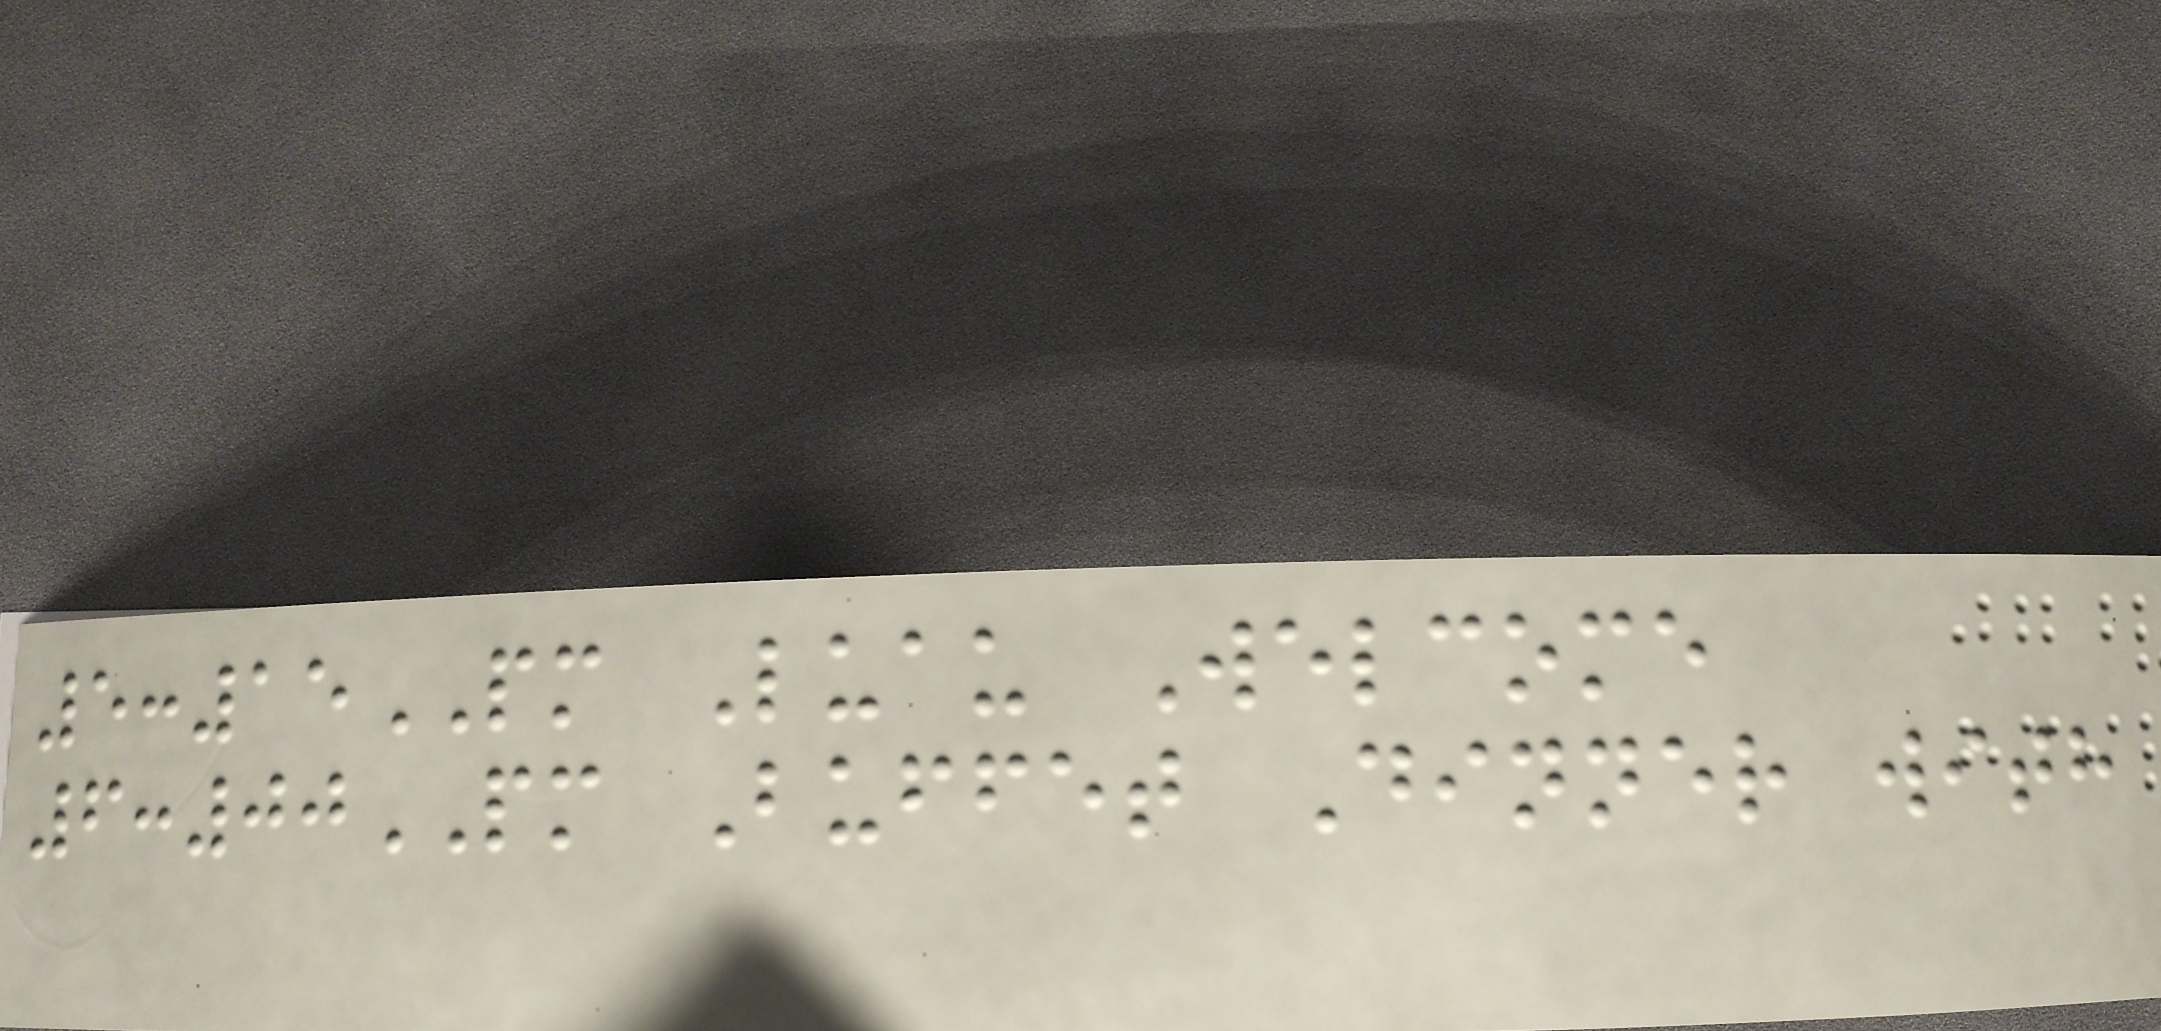5:15PM Luau Welcome
6:00PM Buffet Dinner with
